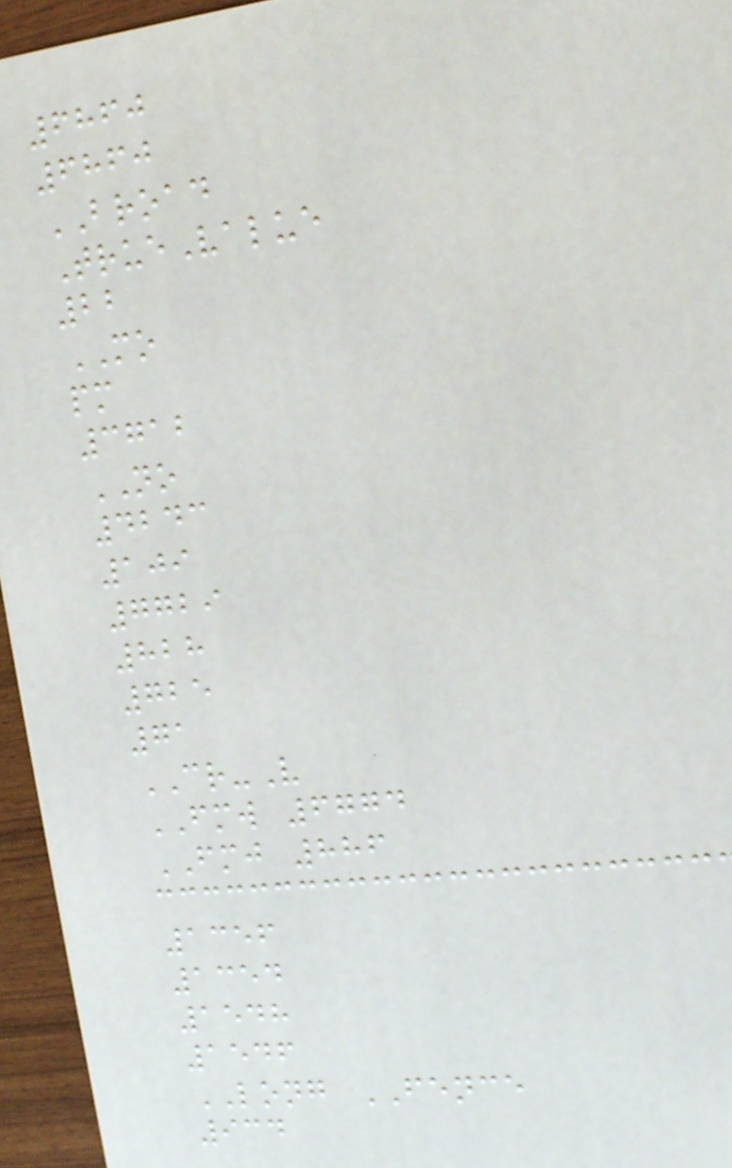6860
6860
BROAD
TrueValue
22
MO
pm
3712
NO
4243
109
7729
828
725
71
CR-V
FMW 6774
FMJ 886
1356
1354
1548
1546
LONG FENCE
934
